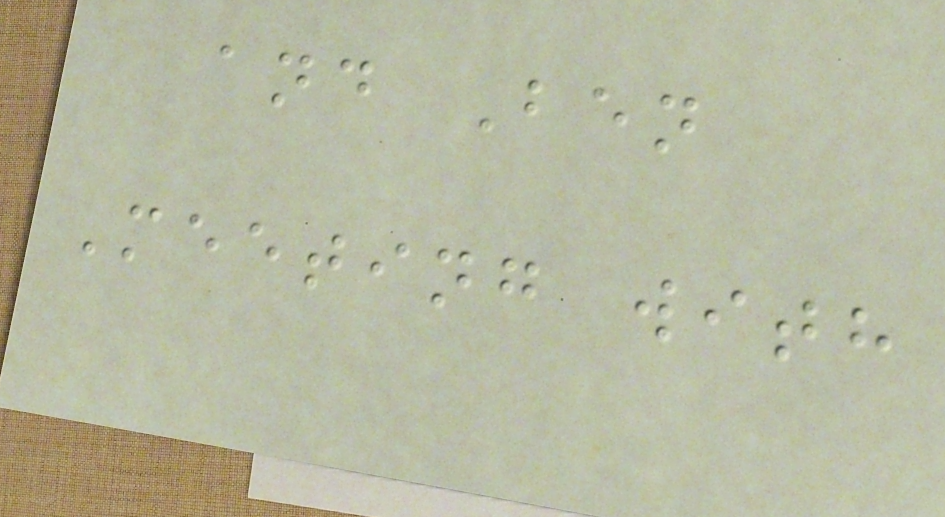and Ben
Meeting with
